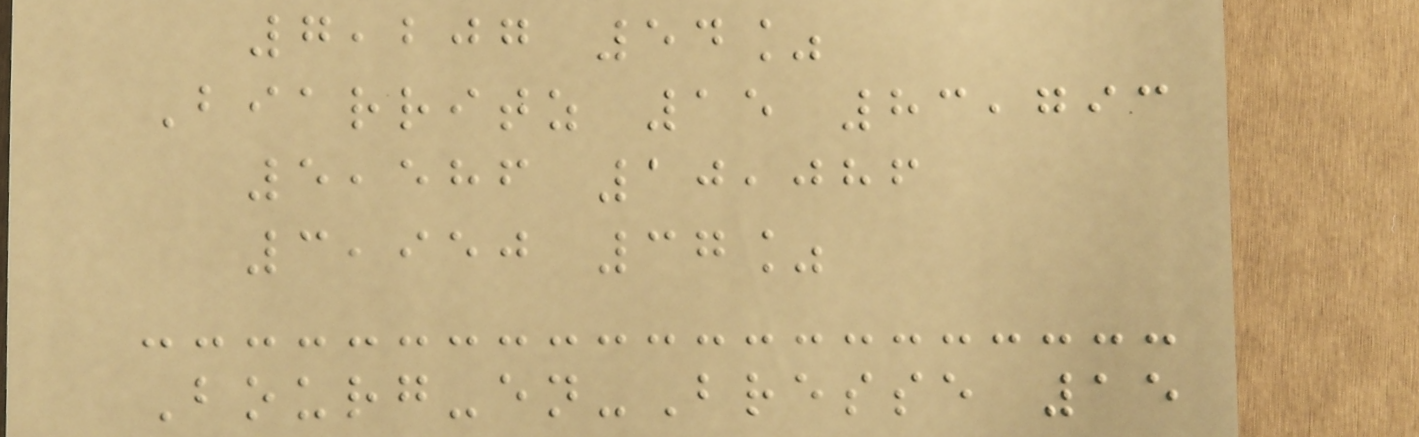7,207 54%
Biarritz 15 83,793
5,586 10,086
3,950 37%
Bourg-en-Bresse 15
